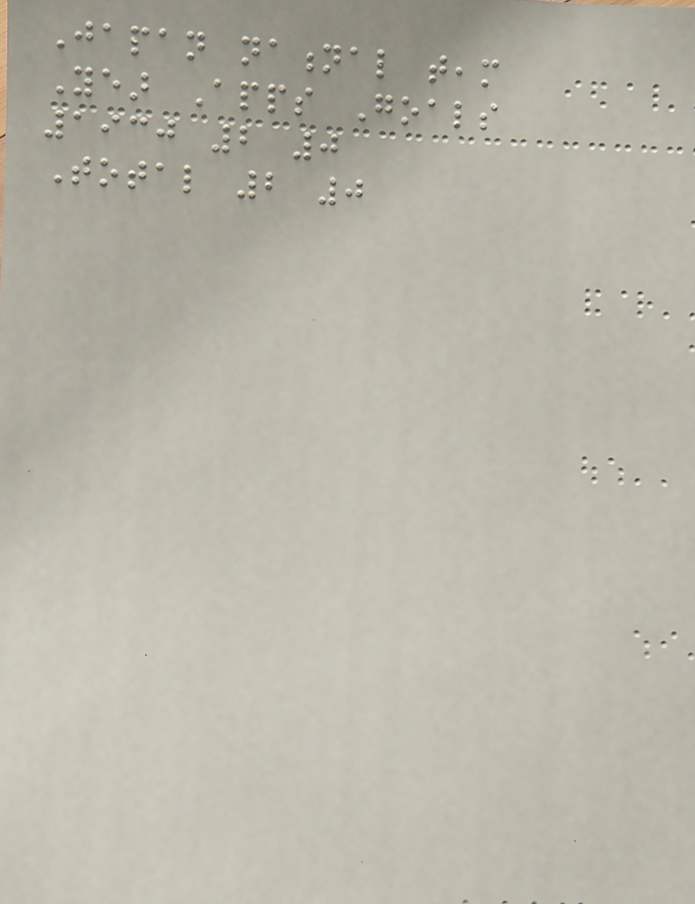Japan national team
Year Apps Goals
1930 2 0
Total 2 0
